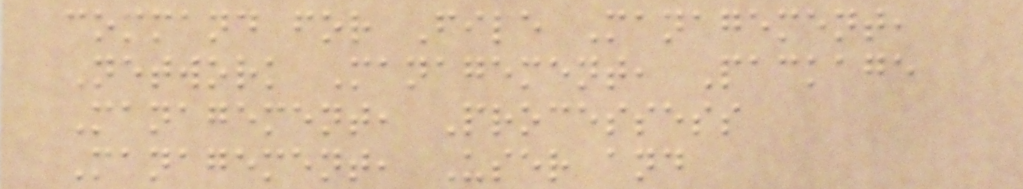command for File Management,
Network Management, Package
Management, Processess
Management, User and
